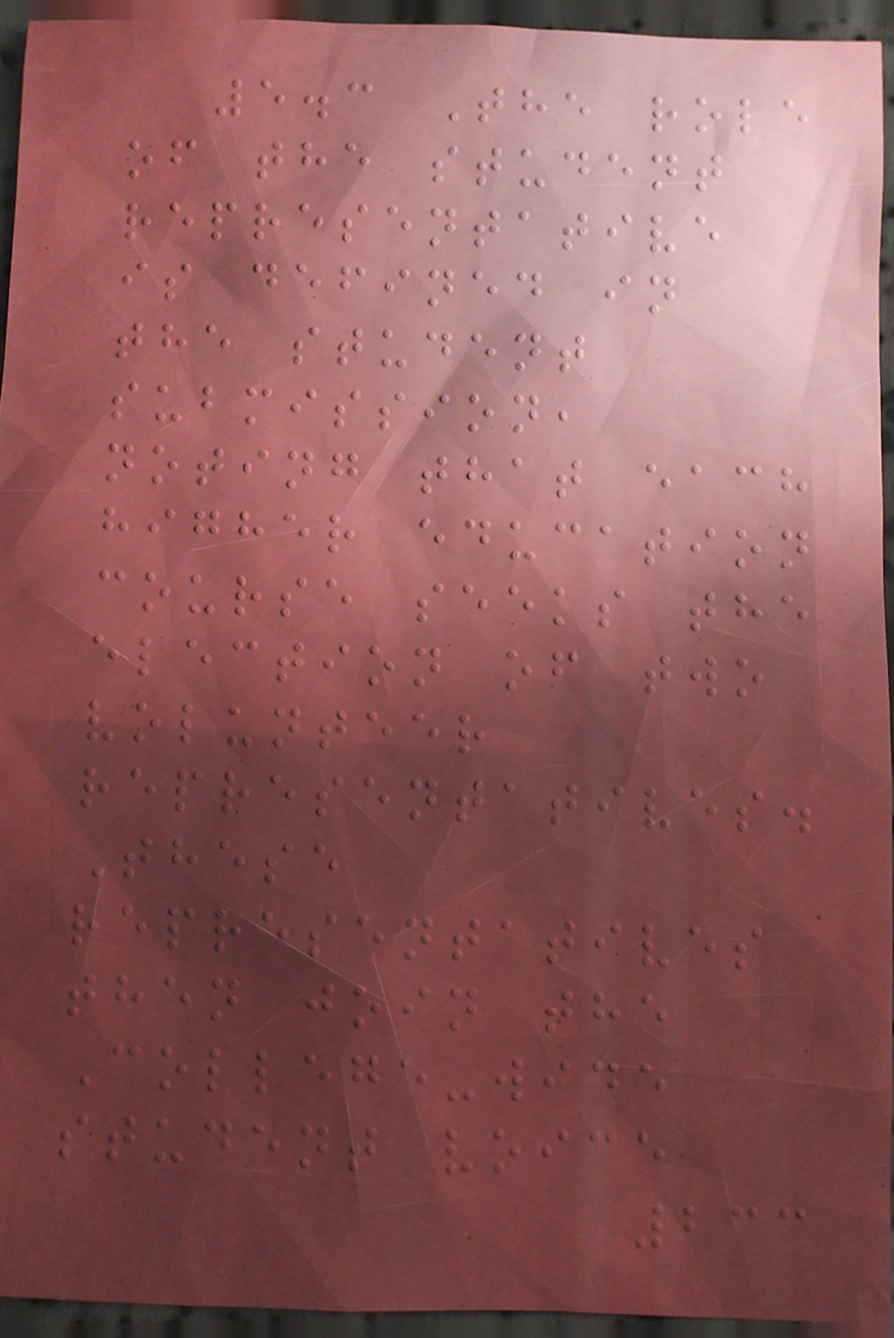5.3 The role
of the student
representative
is defined in
the student
submission,
noting that each
higher education
course seeks the
election of two
volunteer
representatives.
These
representatives
then join the
College-wide
student voice
233
